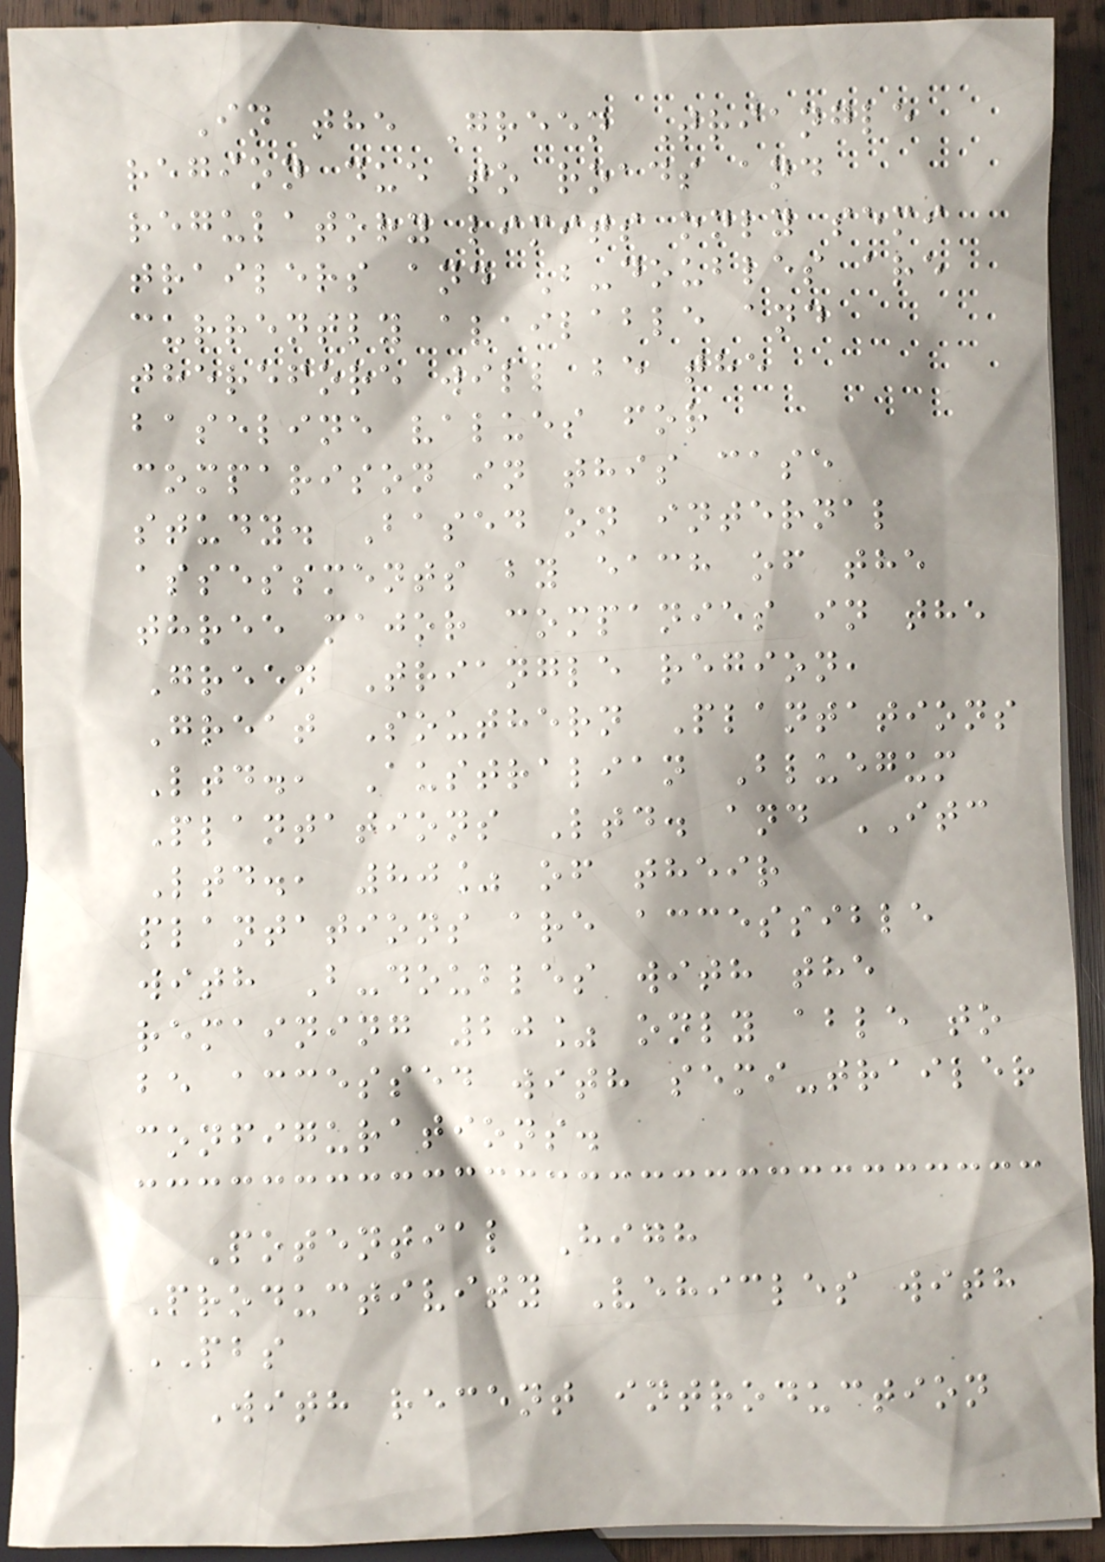In the Green Triangle
region due to roads and
regulatory limits only semi
trailers and B-doubles are
currently available and
therefore will be the
baseline values for
comparison in this case
study. Based on internal
assessments by each of the
three major companies in the
Green Triangle region,
Great Southern Plantations
Ltd., Australian Bluegum
Plantations Ltd. and ITC
Ltd., 80% of their
plantations are accessible
with B-doubles with the
remaining 20% only able to
be accessed with semi-trailer
configurations.
Potential High
Productivity Vehicles with
PBS
With recent introduction
